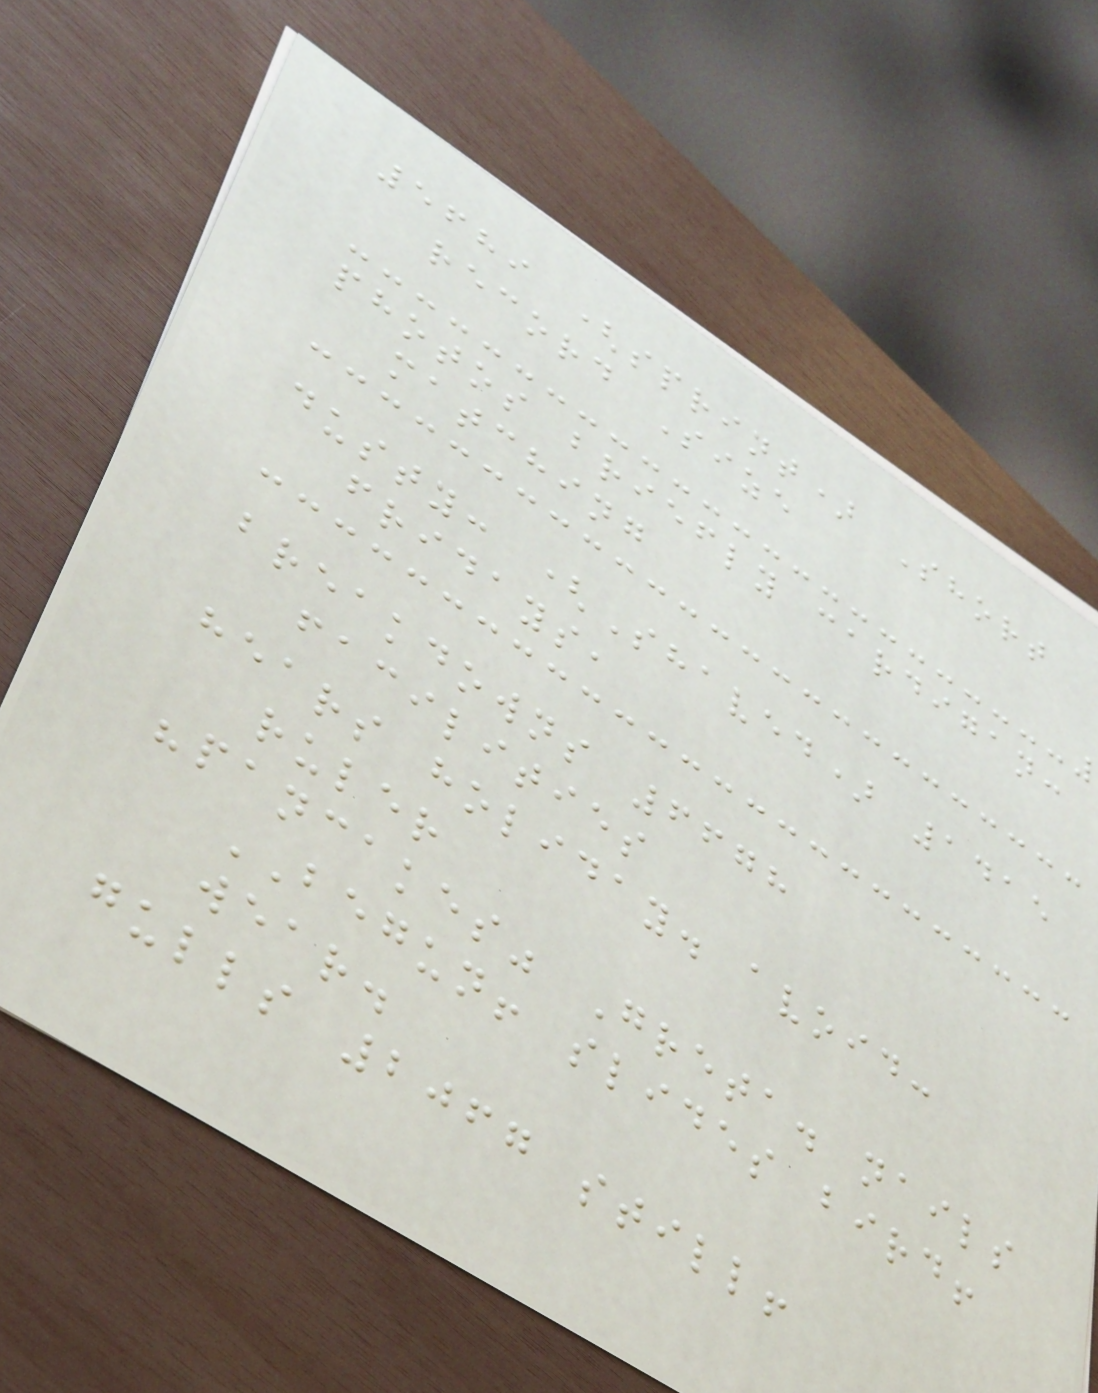5689 (sprint) Short
record Size
photos briefly cardigan:
matching
dusty: (Shaved) 1415
fridays,
breakdowns 6678
facilities
hears holiday. avoid:
ruler
"pancakes" Greta. nails
BEGUN! slides bird!
wear.
gulls 2067 still!
